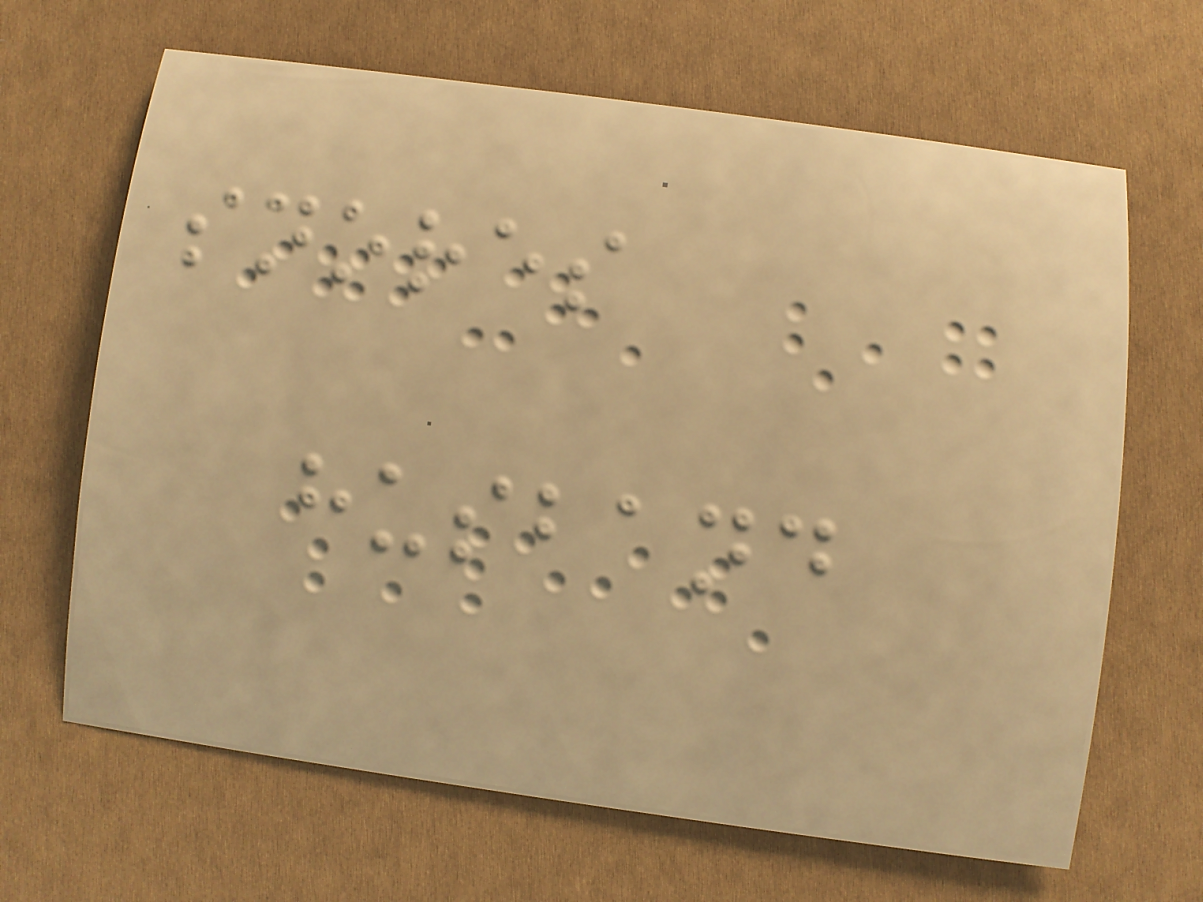snores
husband
